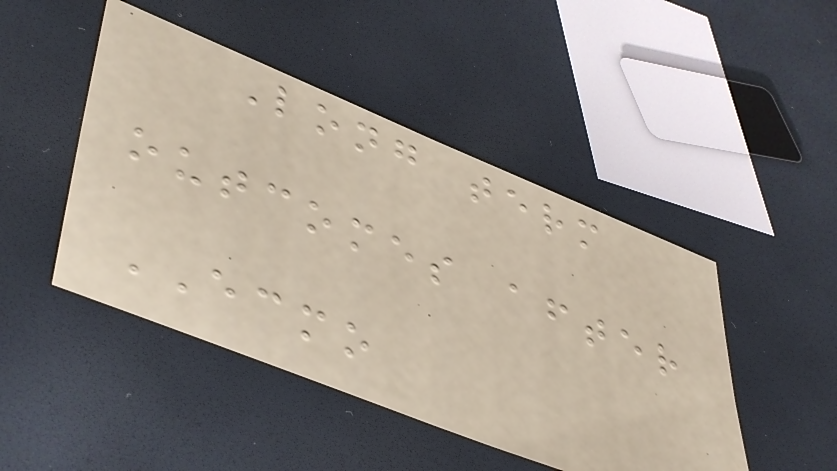Long term
outcomes after
ECMO
